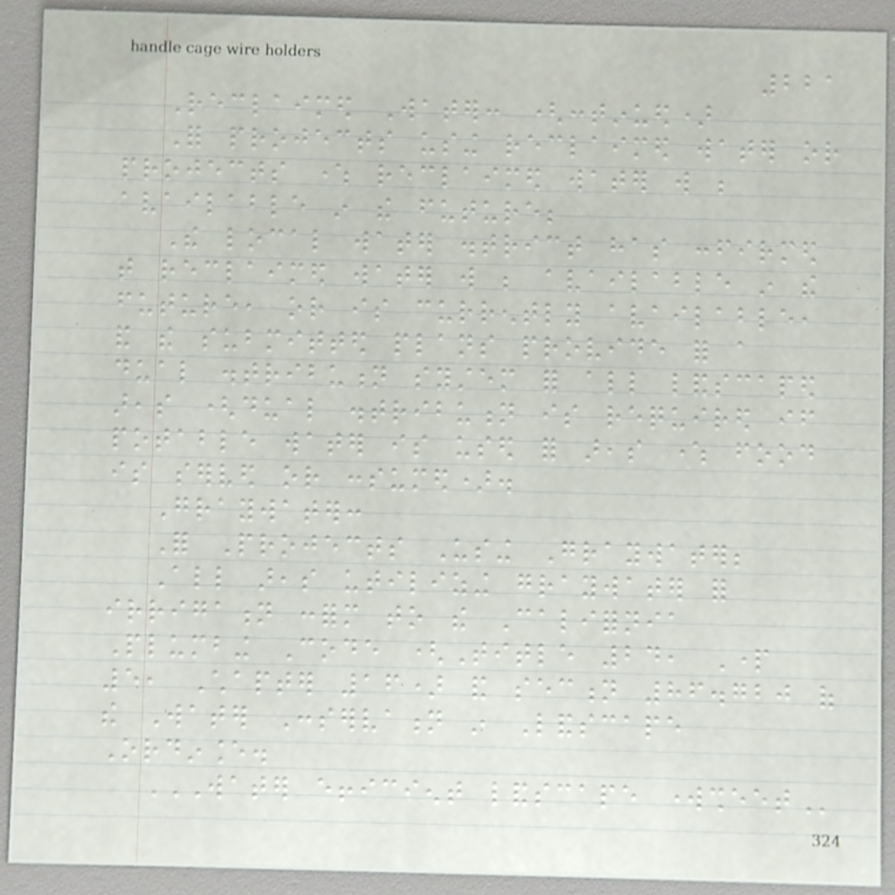221
Reclaimed Water: (continued)
For projects using reclaimed water or
projects where reclaimed water will be
available in the future;
The local water district has confirmed
that reclaimed water will be available in the
future, or is currently available,
and the submitted plans provide for a
dual distribution system for all landscaped
areas (dual distribution is required if
potable water is used for areas where food
is served or consumed).
Graywater:
For Projects Using Graywater;
All areas utilizing graywater for
irrigation conform to the California
Plumbing Code (Title 24, Part
5, Chapter 16) and section 86.720 of
the Water Conservation in Landscape
Ordinance.
WATER EFFICIENT LANDSCAPE WORKSHEET
